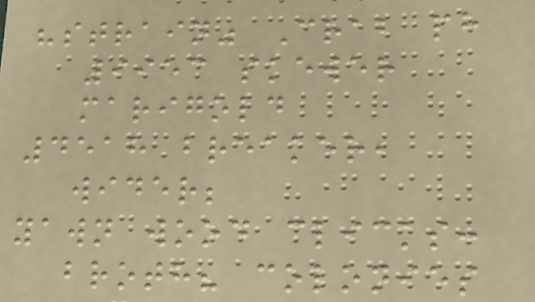"strain" Crab ph
9953 skewer
marigold
4518 breaker,
wider;
yawn wood clicks:
broth? colonies
